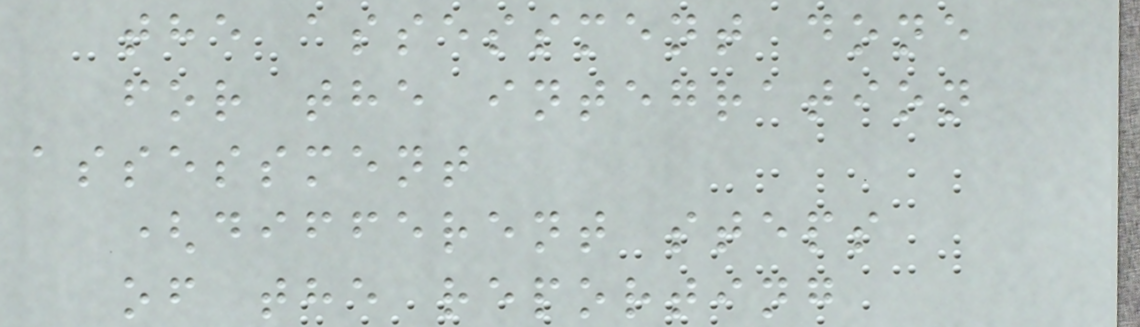the assessment done
for the integration
assessment
(different steps
of the reporting
